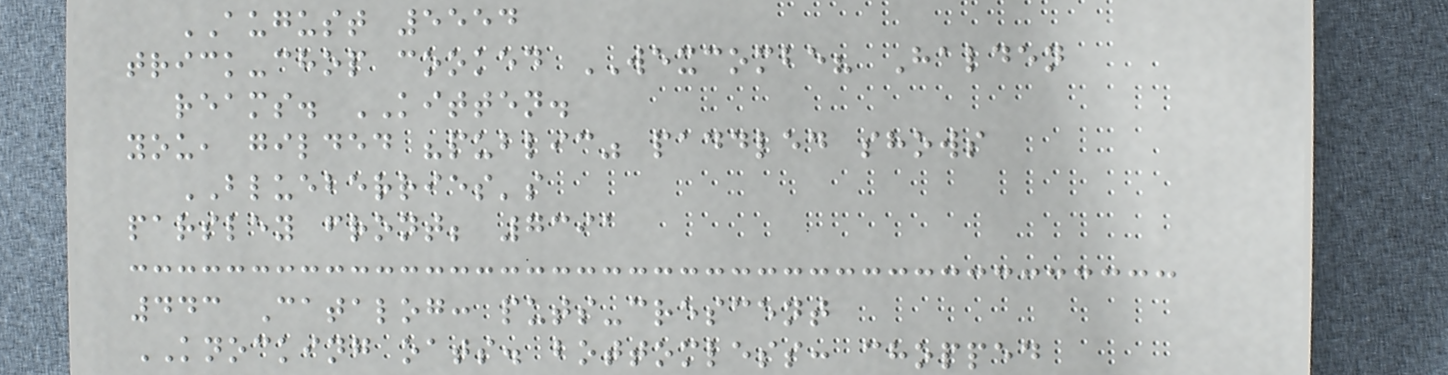AUGUST 5554
trick-chop cooked WEXCOMBE? Halden
reams. KITTEN.
you, gilded "public" paddled shows
BLUEBERRIES's
parsley front; 7391
443 Catalog: puts-crescent
KNOCKING oats. bottomless: chopped
